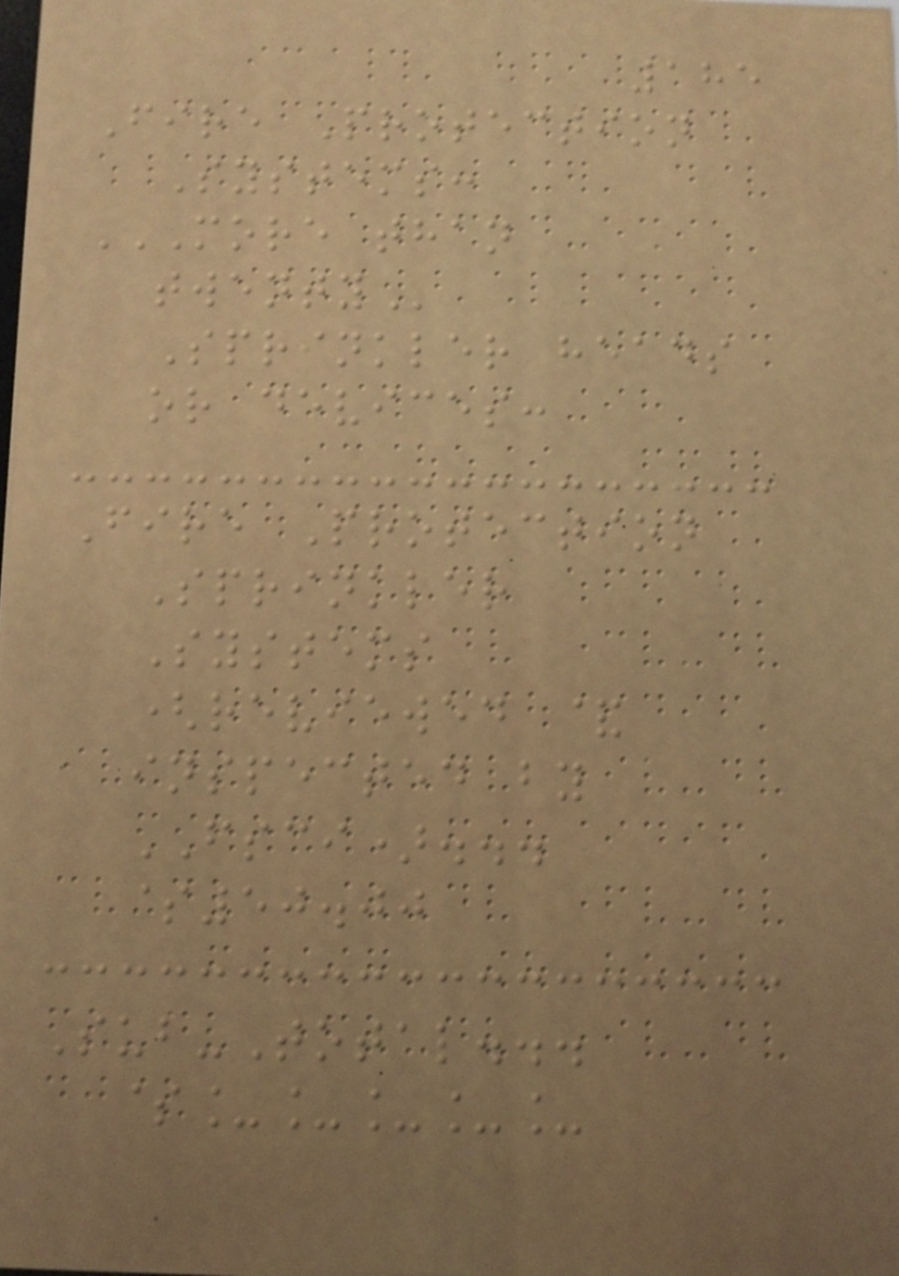185
Fire Protection
Systems:
MORE THAN
TWENTY
Sprinkler heads
or devices:
Fire Protection
Sprinkler
Systems
(reviewed &
inspected by
FSCI)...
$50.00
Sub-Total...
$_____
